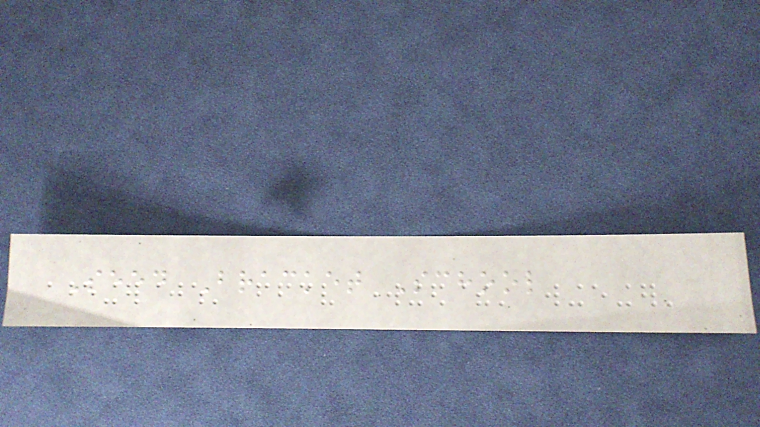Seed Bracket School
